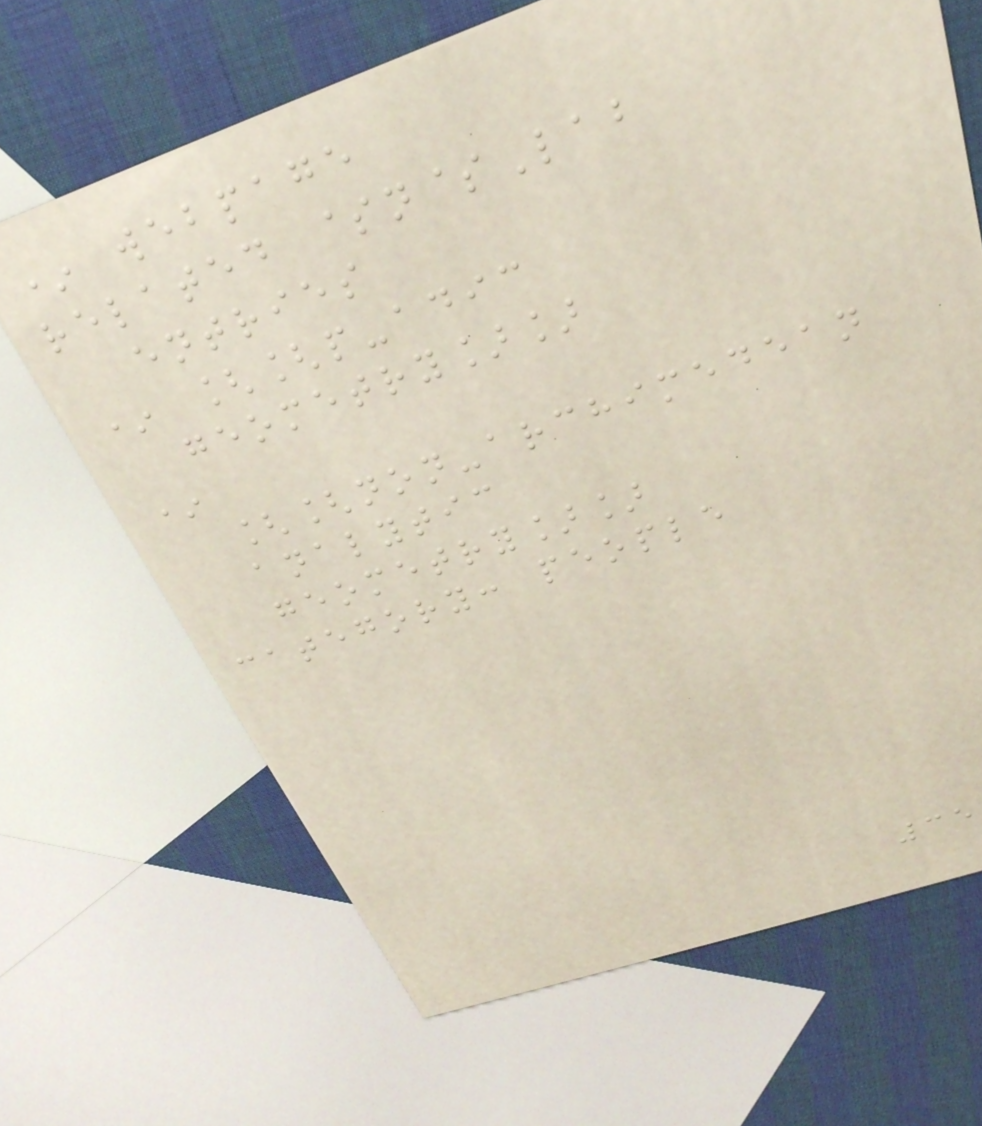* webpage
related $n$Lab
entries
* [[p-adic
geometry]]
*
[[non-archimedean
analytic
geometry]]
category: people
35
